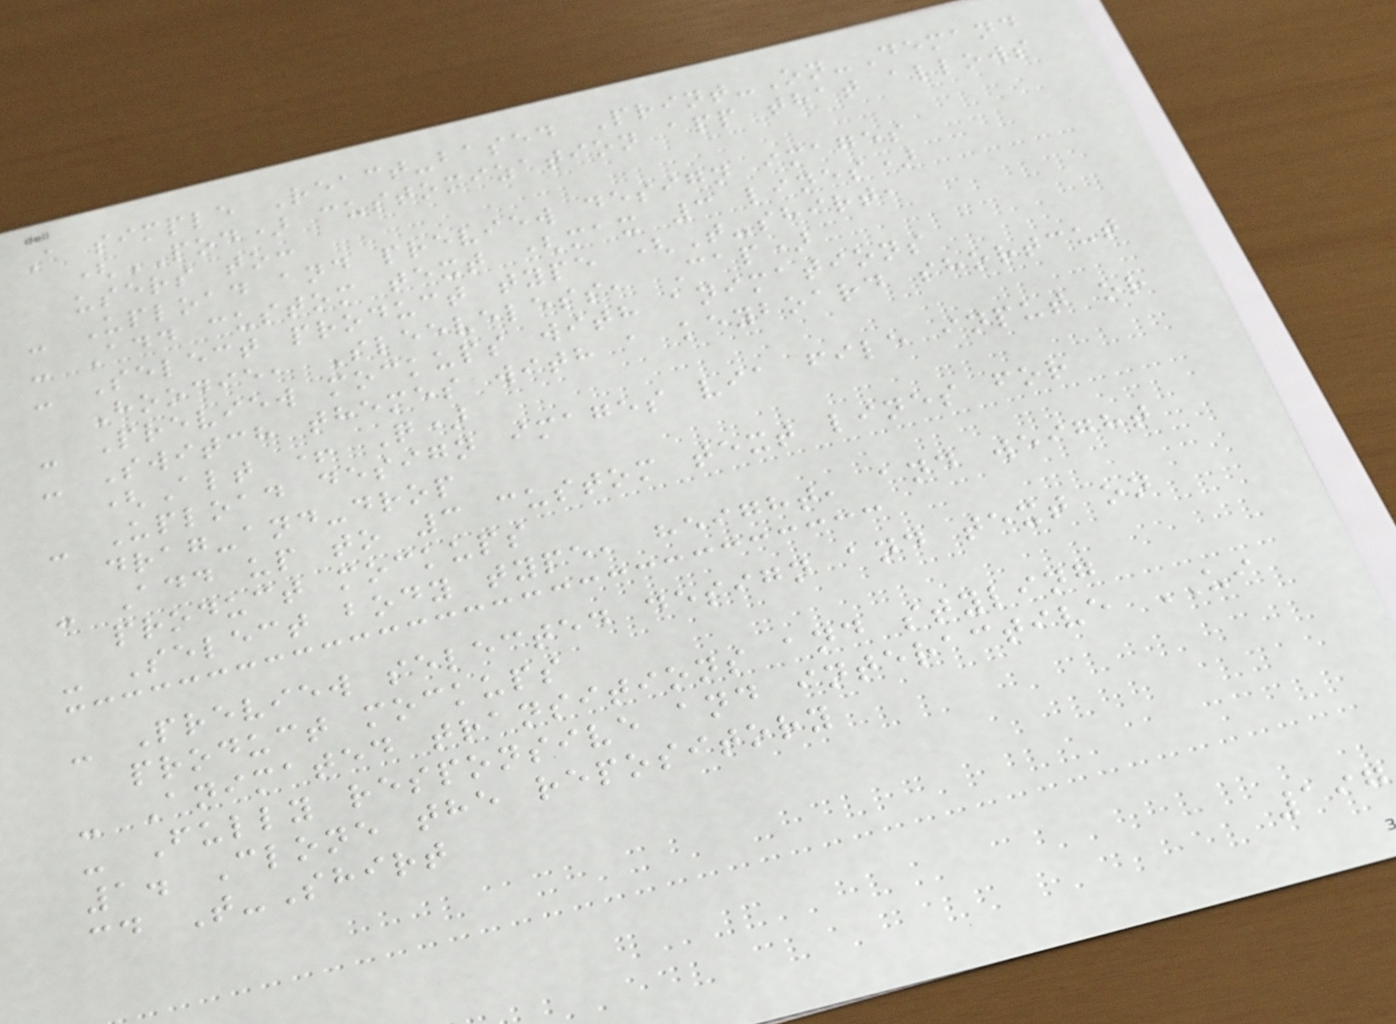A simple React-based Print-On-Demand
(POD) customization app that allows
users to:
- Upload and preview design images
- Add custom text (max 3 lines)
- Select product type (T-shirt,
Hoodie, Sleeveless, Cap)
- Preview mockups with animations
- Switch themes with a keyboard shortcut
(Alt + Q)
- Upload design images via file input or
drag-and-drop
- Add up to 3 custom text lines for
product mockups
- Select body type, height, and weight
- Preview selected design and text on
product mockups
- Animated transitions and styling
- Fully responsive and interactive UI
1. Clone the repository
cd T-Shirt
197
